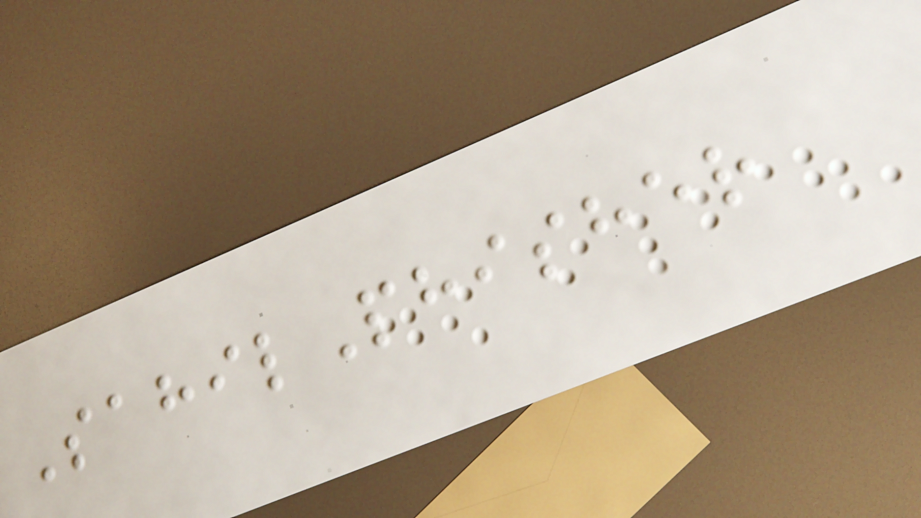SahilPhisher
